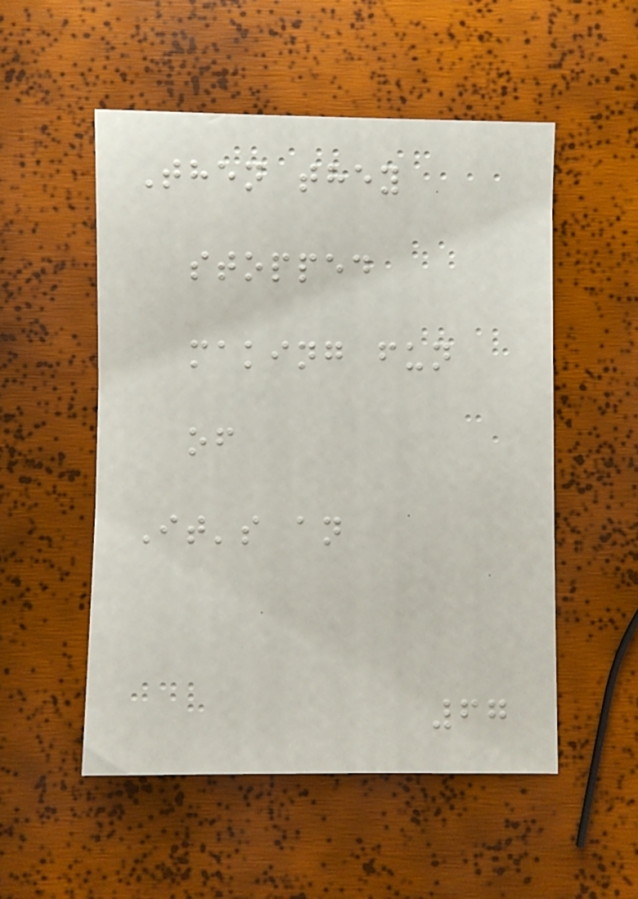Then they
stopped
making fun
of
It's an
67
